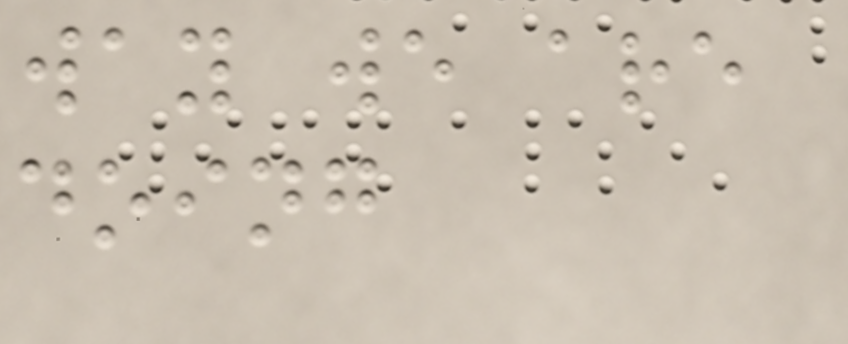way we are
doing
